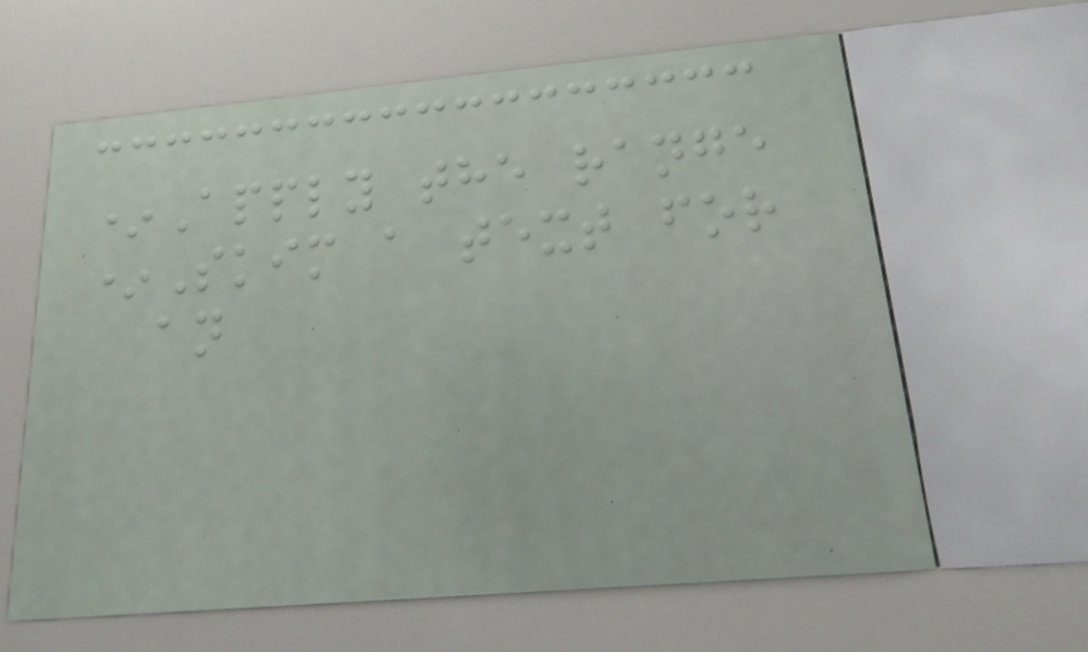*Apply the range
*Skim a text for
an
